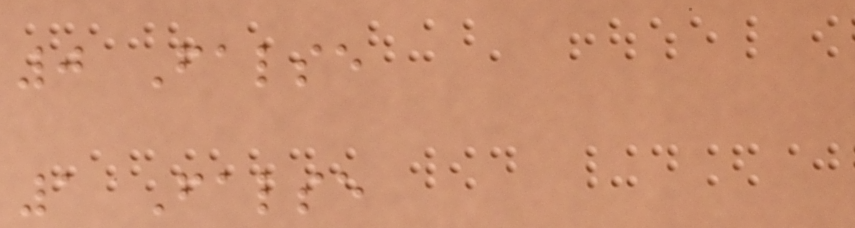0 False
1 False
